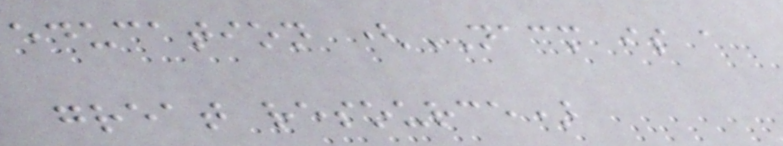education (NACM is a
great resource)
